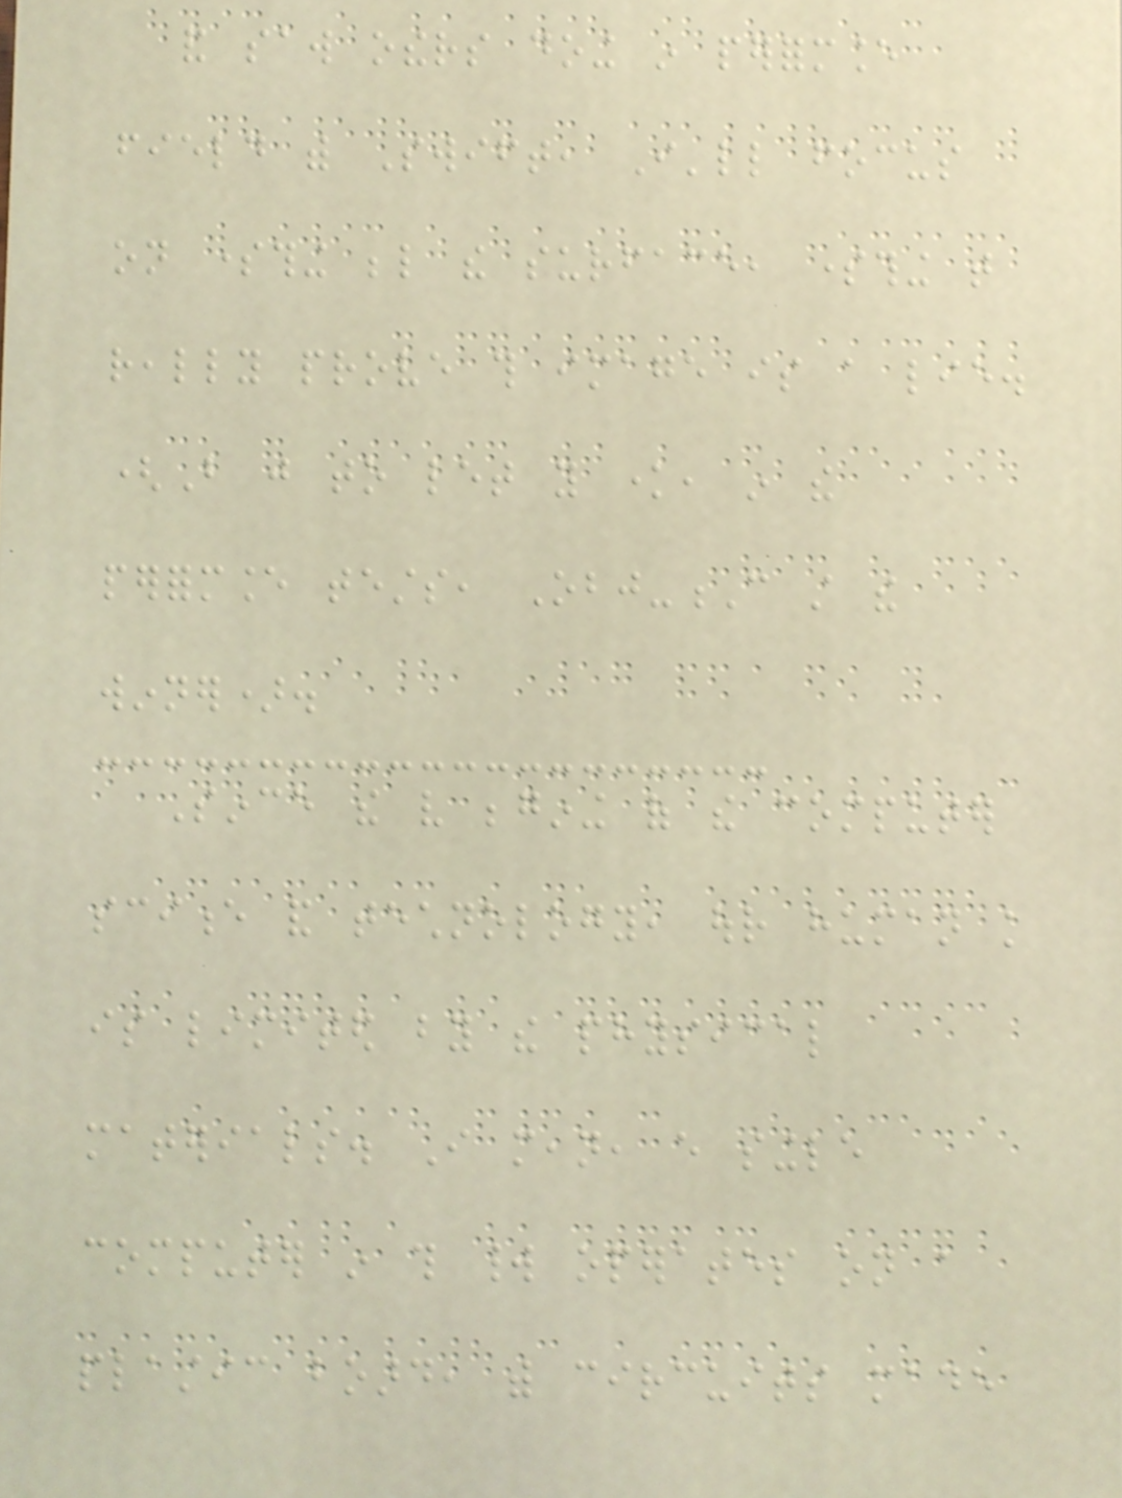and saw others doing in performance
field with Swift, I'll focus
on something below the surface, something that
really prove this image is a lie.
(But just to let you know, in the
performance tests, Obj-C still the
winner).
Since the very begining of the computer
science and technology, our human knowledge
is limited by the physical
materials. I mean, every single
computer in this world operates on a
plastic board, with circuits made
